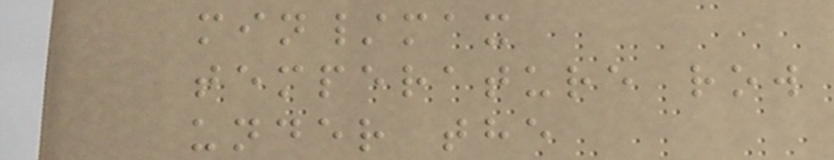min/max
temperature row
under the
